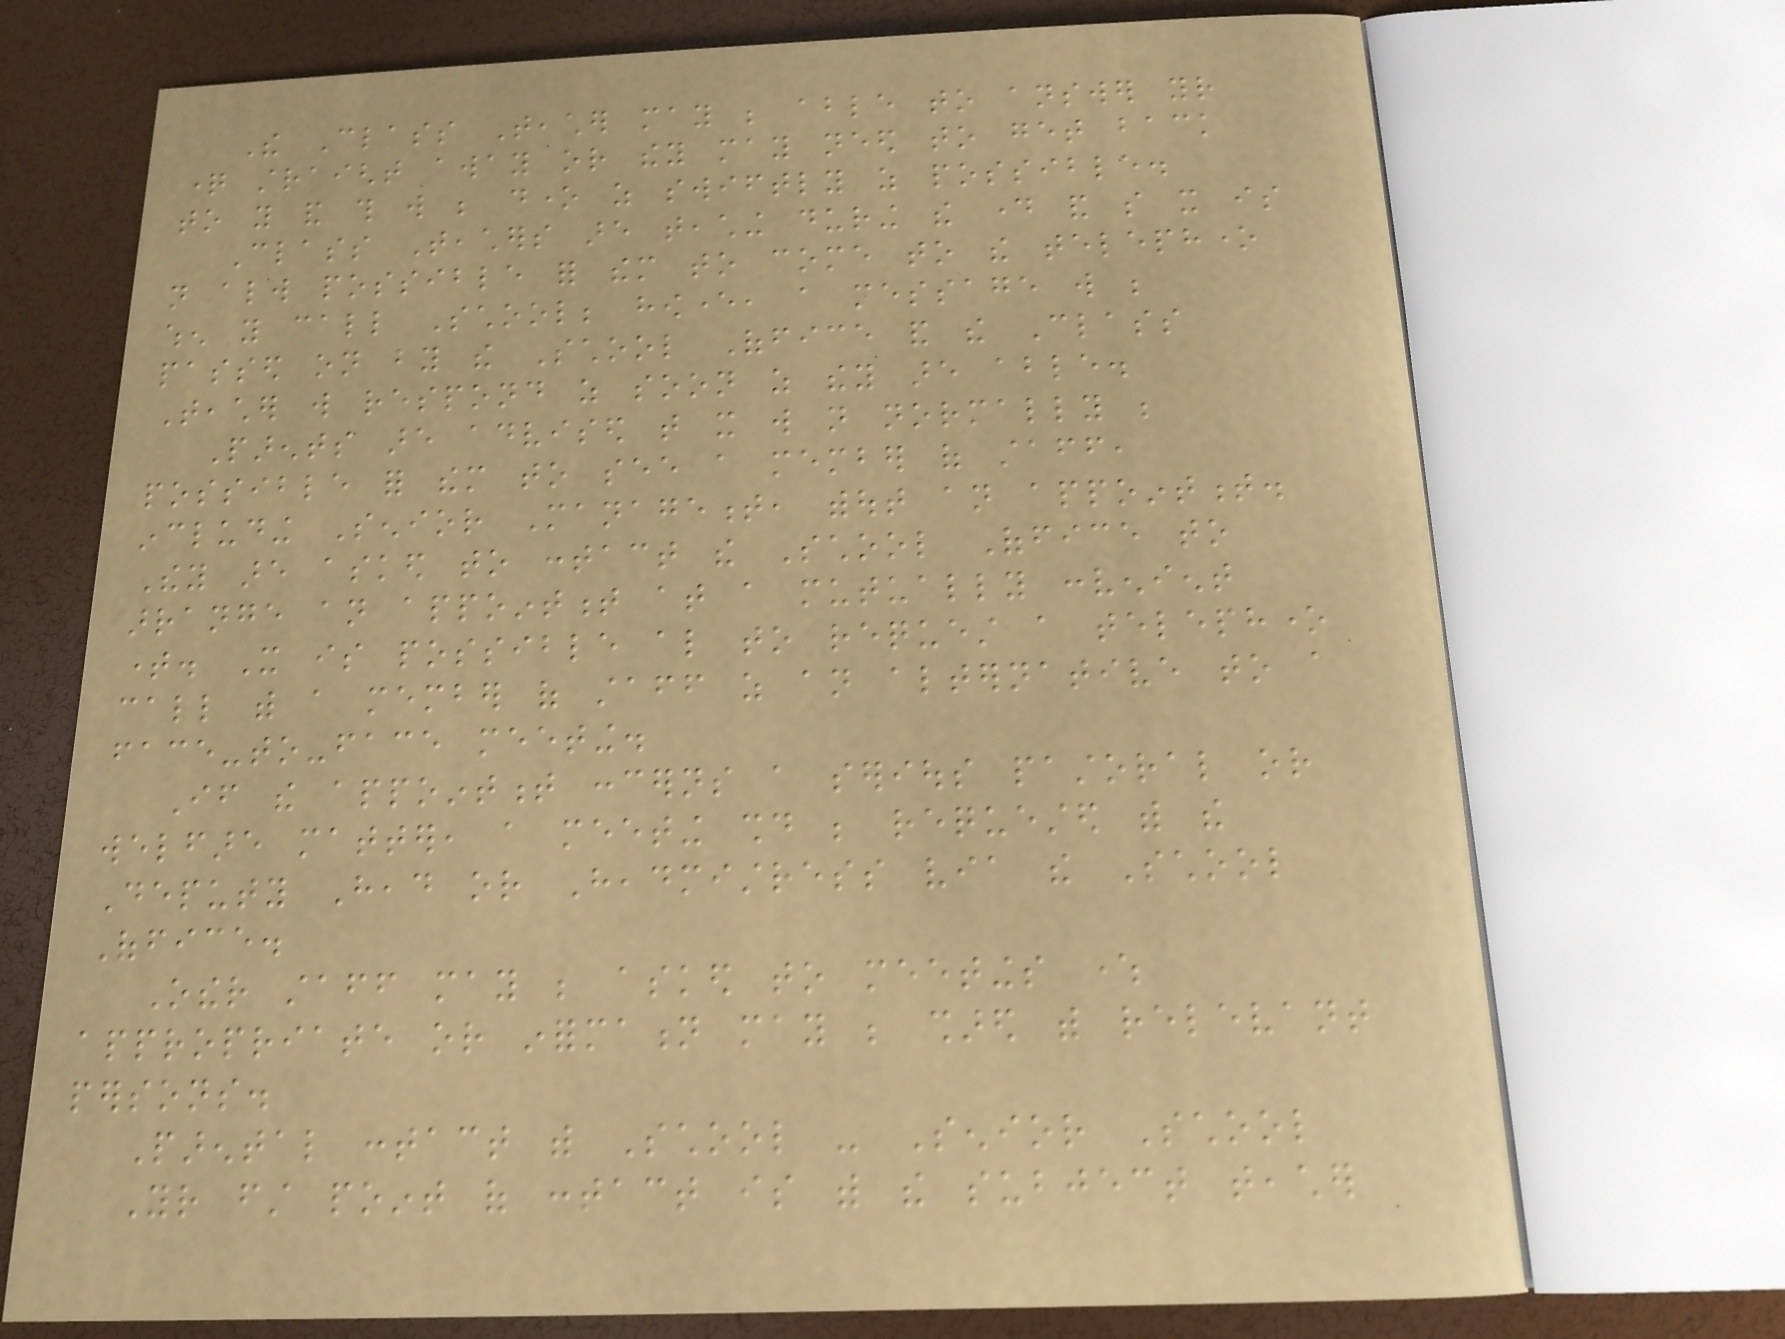The Class Teacher may be able to answer your
question straight away or they may need to get back
to you and this will be done as swiftly as possible.
Class Teachers are teaching during the day and so it is
not always possible for them to come to the telephone
when you call School; however, a message will be
passed on by the School Office and the Class
Teacher will respond as soon as they are able.
Parents are advised that it will not normally be
possible for them to see a member of staff,
including Senior Management, without an appointment.
They are asked to contact the School Office to
arrange an appointment at a mutually convenient
time. It is possible also to request a telephone
call with a member of staff as an alternative to a
face-to-face meeting.
If the appointment concerns a serious pastoral or
welfare matter, a meeting should be requested with the
Deputy Head or Headmistress via the School
Office.
Other staff may be asked to meetings where
appropriate or information may be shared with relevant
persons.
Parental contact with School - Senior School
Your first point of contact is with the subject teacher
